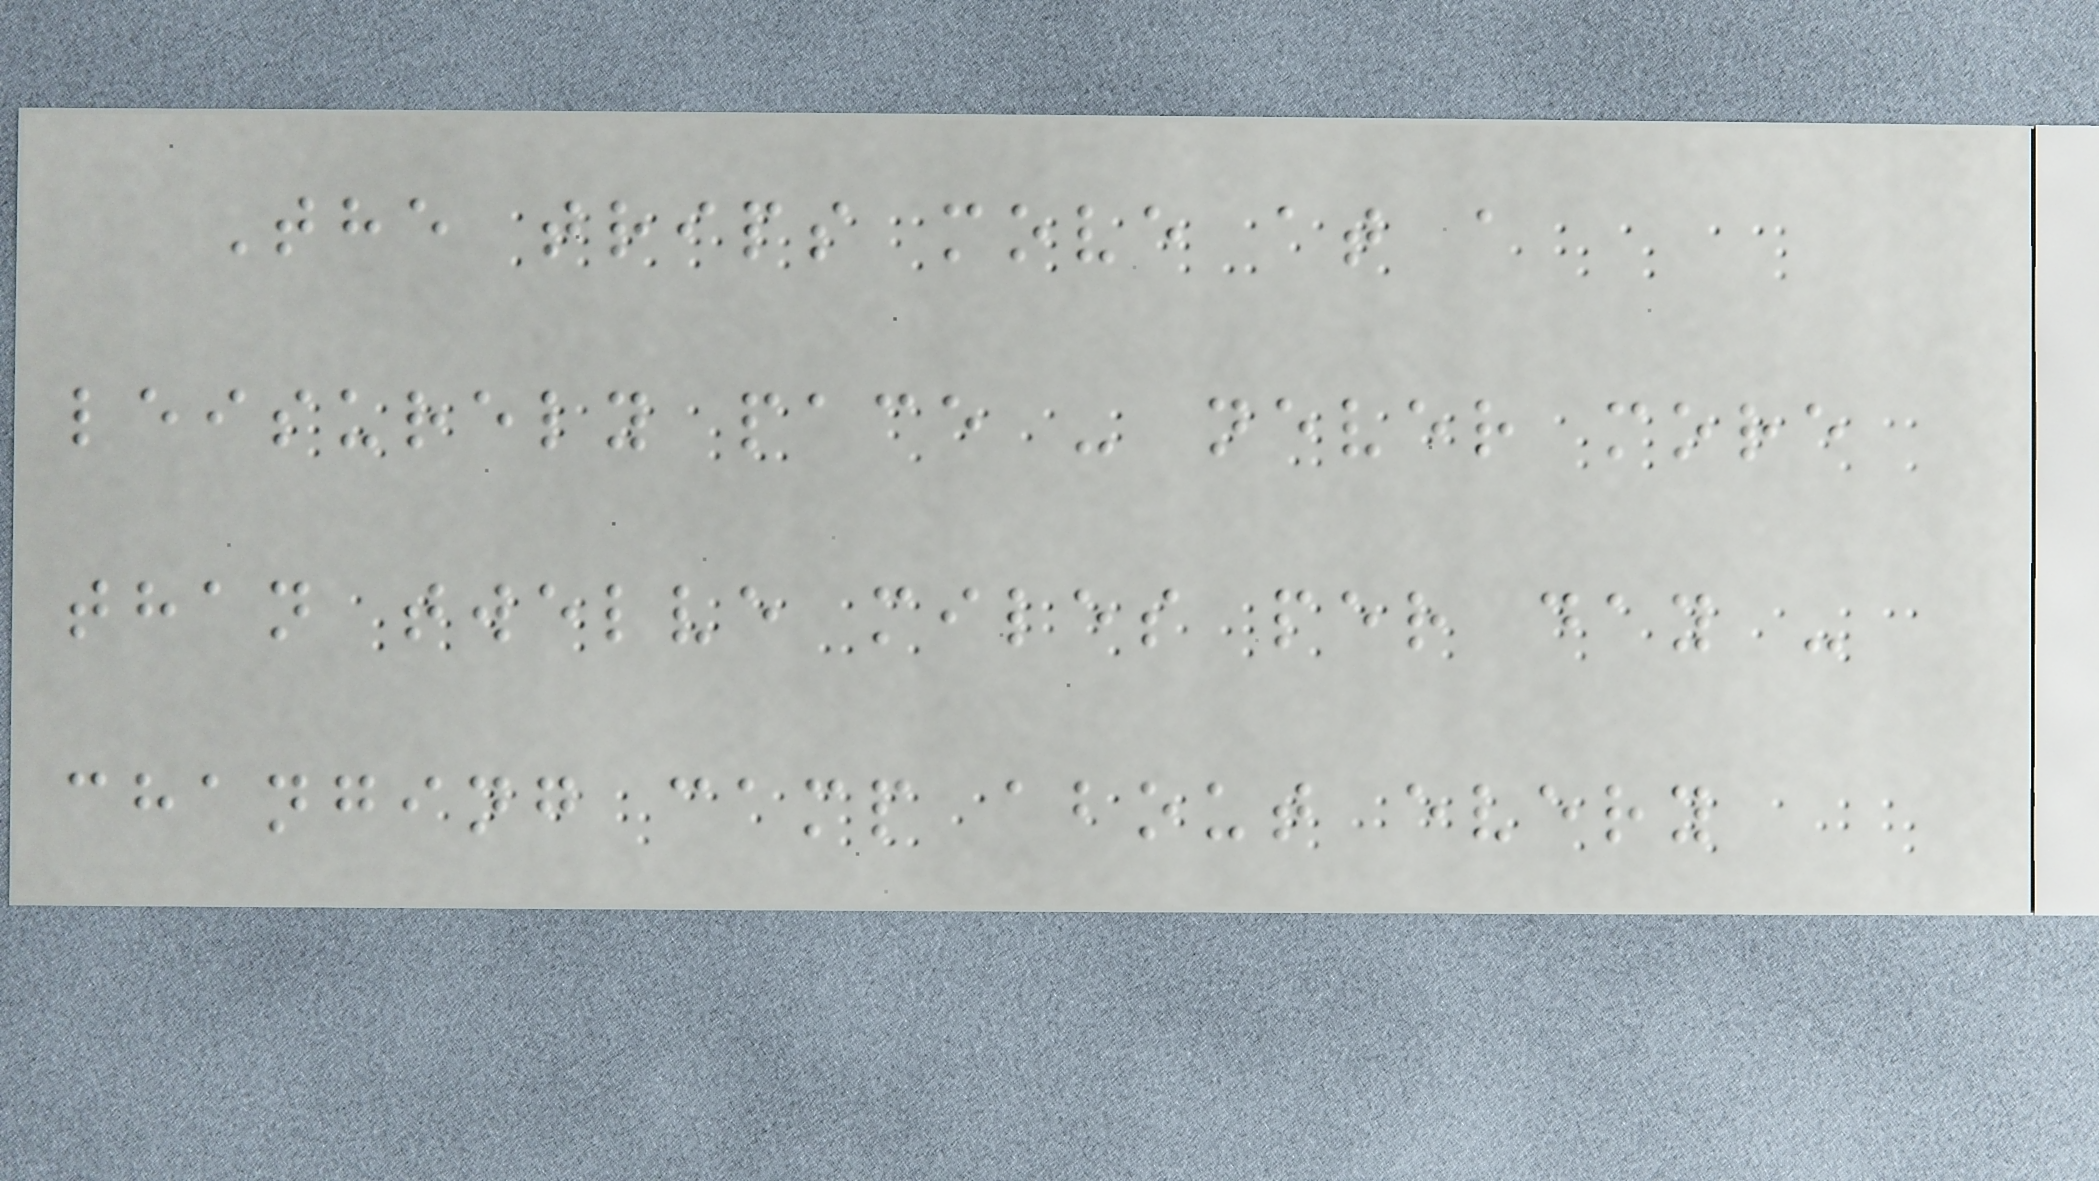The trips move at a
leisurely pace - never more
than twelve miles per day -
changing camp about every
